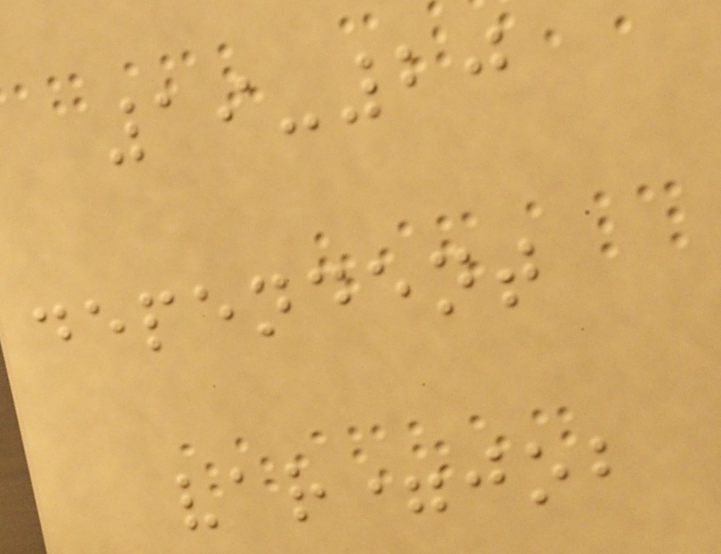19-20
dependent
var=job
